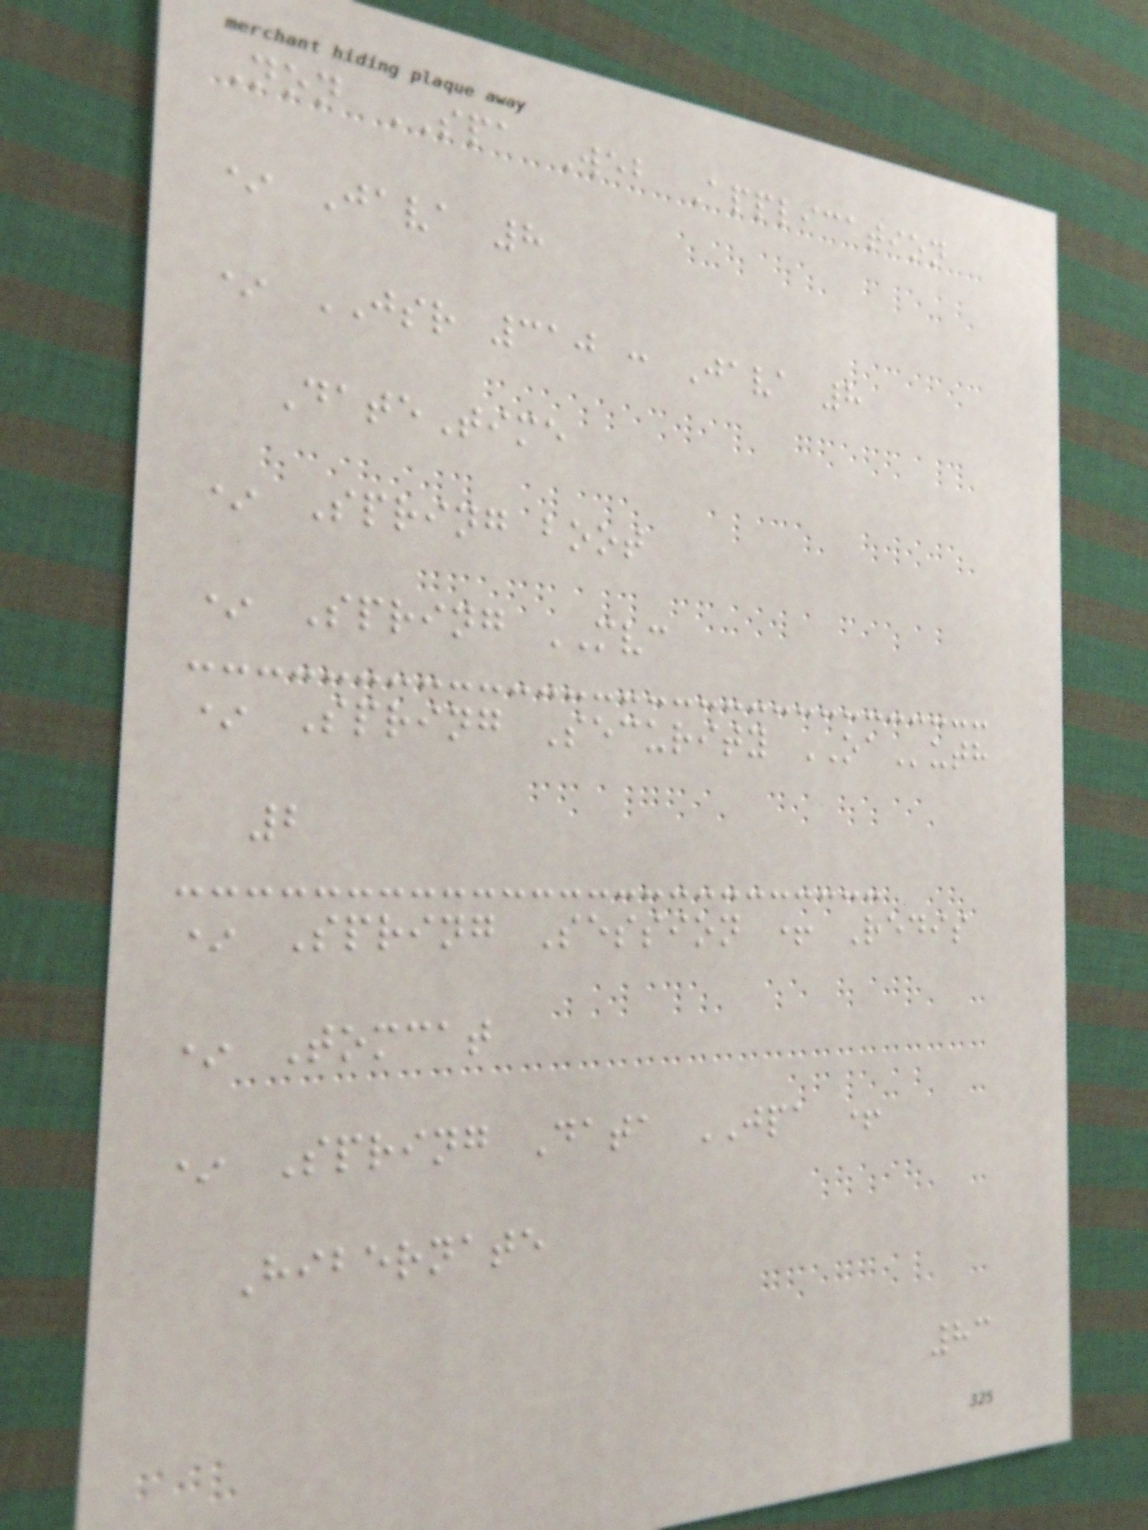Non SPA Web Application
* Java 8
* JSR 310 : Java 8
DateTime
* Spring boot
* Spring MVC
* Spring Security OAuth
2
* Spring Session + Redis
* Tomcat
* Spring Data JPA +
Hibernate
83
